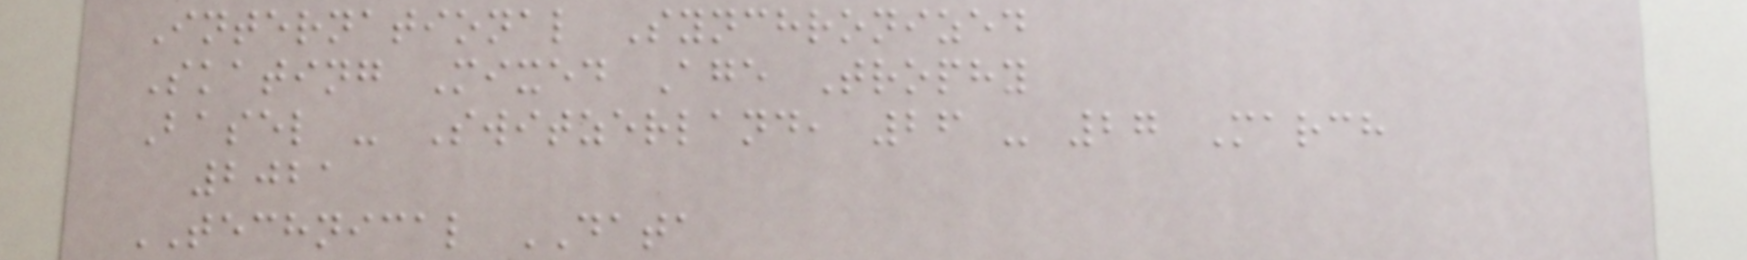International Synchronized
Skating Mixed Age Trophy
Basel - Switzerland, 26 - 27 March
2021
TECHNICAL DATA
